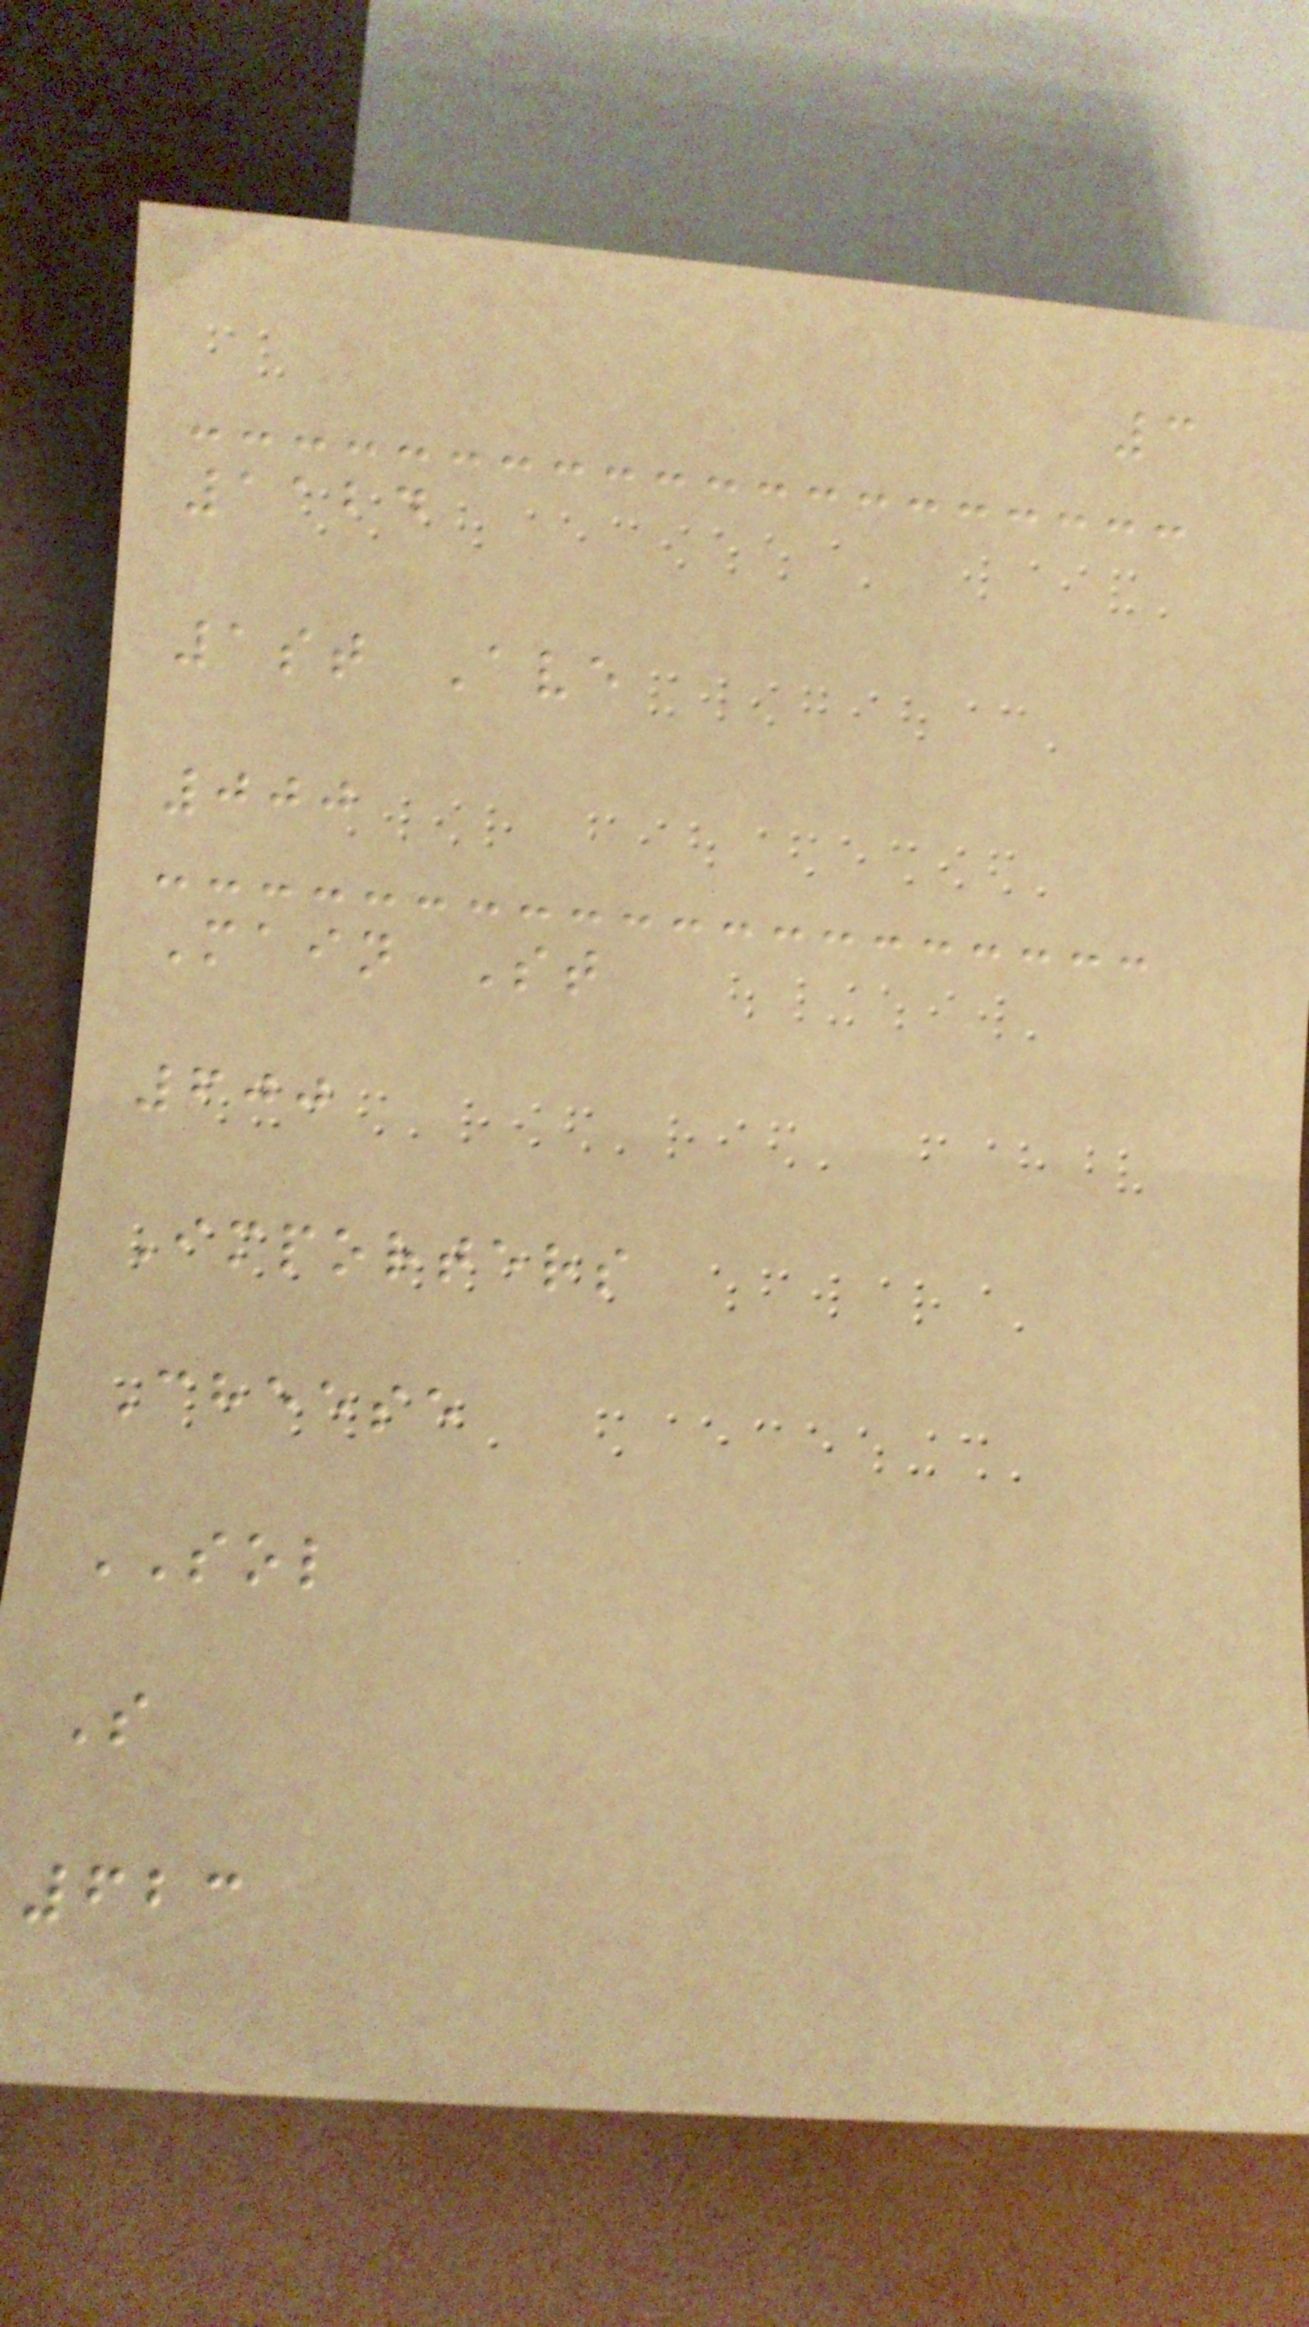3
1124
1st Ave
000
Main St
600
Importers
Cheese
SOL
S
623
